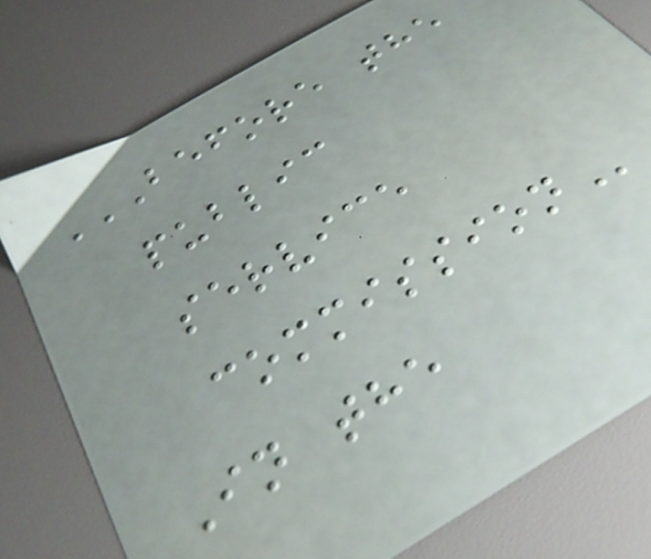BEFORE THE
PUBLIC
SERVICE
COMMISSION
In the
